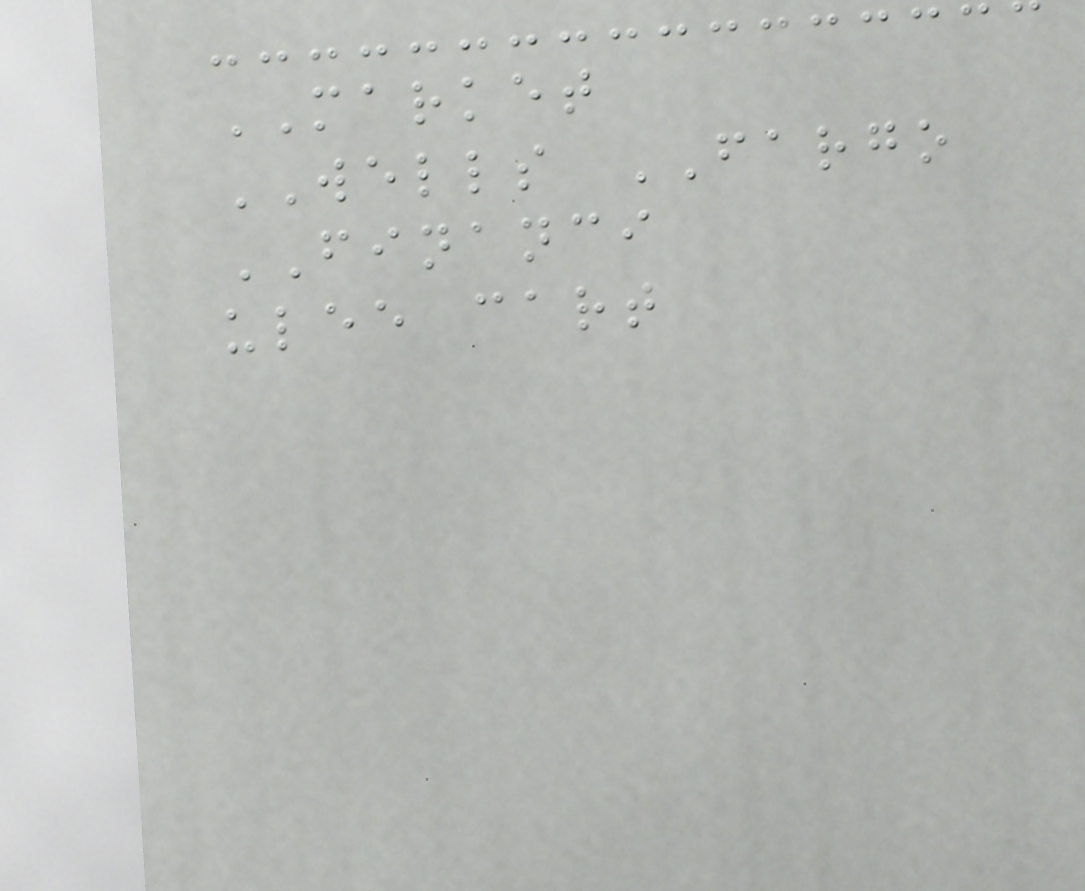MARKET
WELLS FARGO
FINANCI
ulee cart
